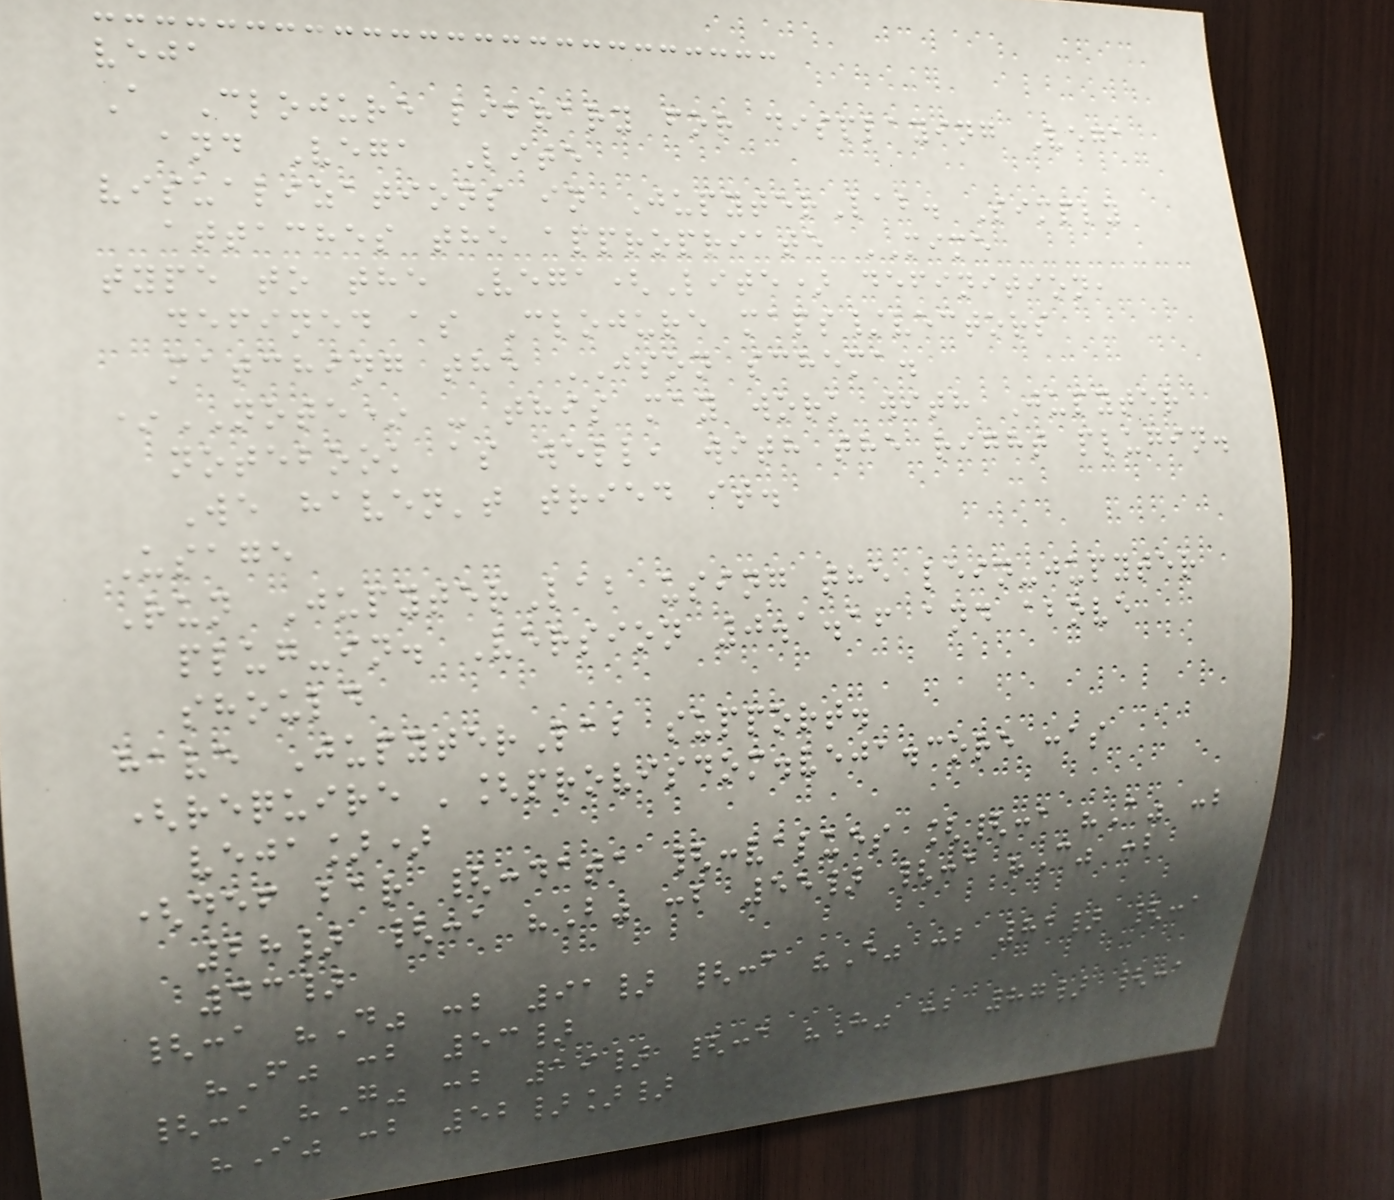veja
A Clojure library for displaying Vega
and Vega Lite
visualizations in JupyterLab. Simply
attaches the appropriate MIME
type to the Vega(Lite) definition,
defined as Clojure maps/vectors
matching the JSON schema.
*NOTE* - this may work with Jupyter
notebook as well, with the right plugin.
We haven't tried it.
Usage
Run JupyterLab using the lein-jupyter
plug-in. Version 0.1.16 and above
should
have JupyterLab support.
(require '[provisdom.veja.core :as
veja])
(def bar {:data {:values [{:a "A" :b
28} {:a "B" :b 55} {:a "C" :b
43}
{:a "D" :b 91} {:a "E" :b 81} {:a
"F" :b 53}
{:a "G" :b 19} {:a "H" :b 87} {:a
"I" :b 52}]}
